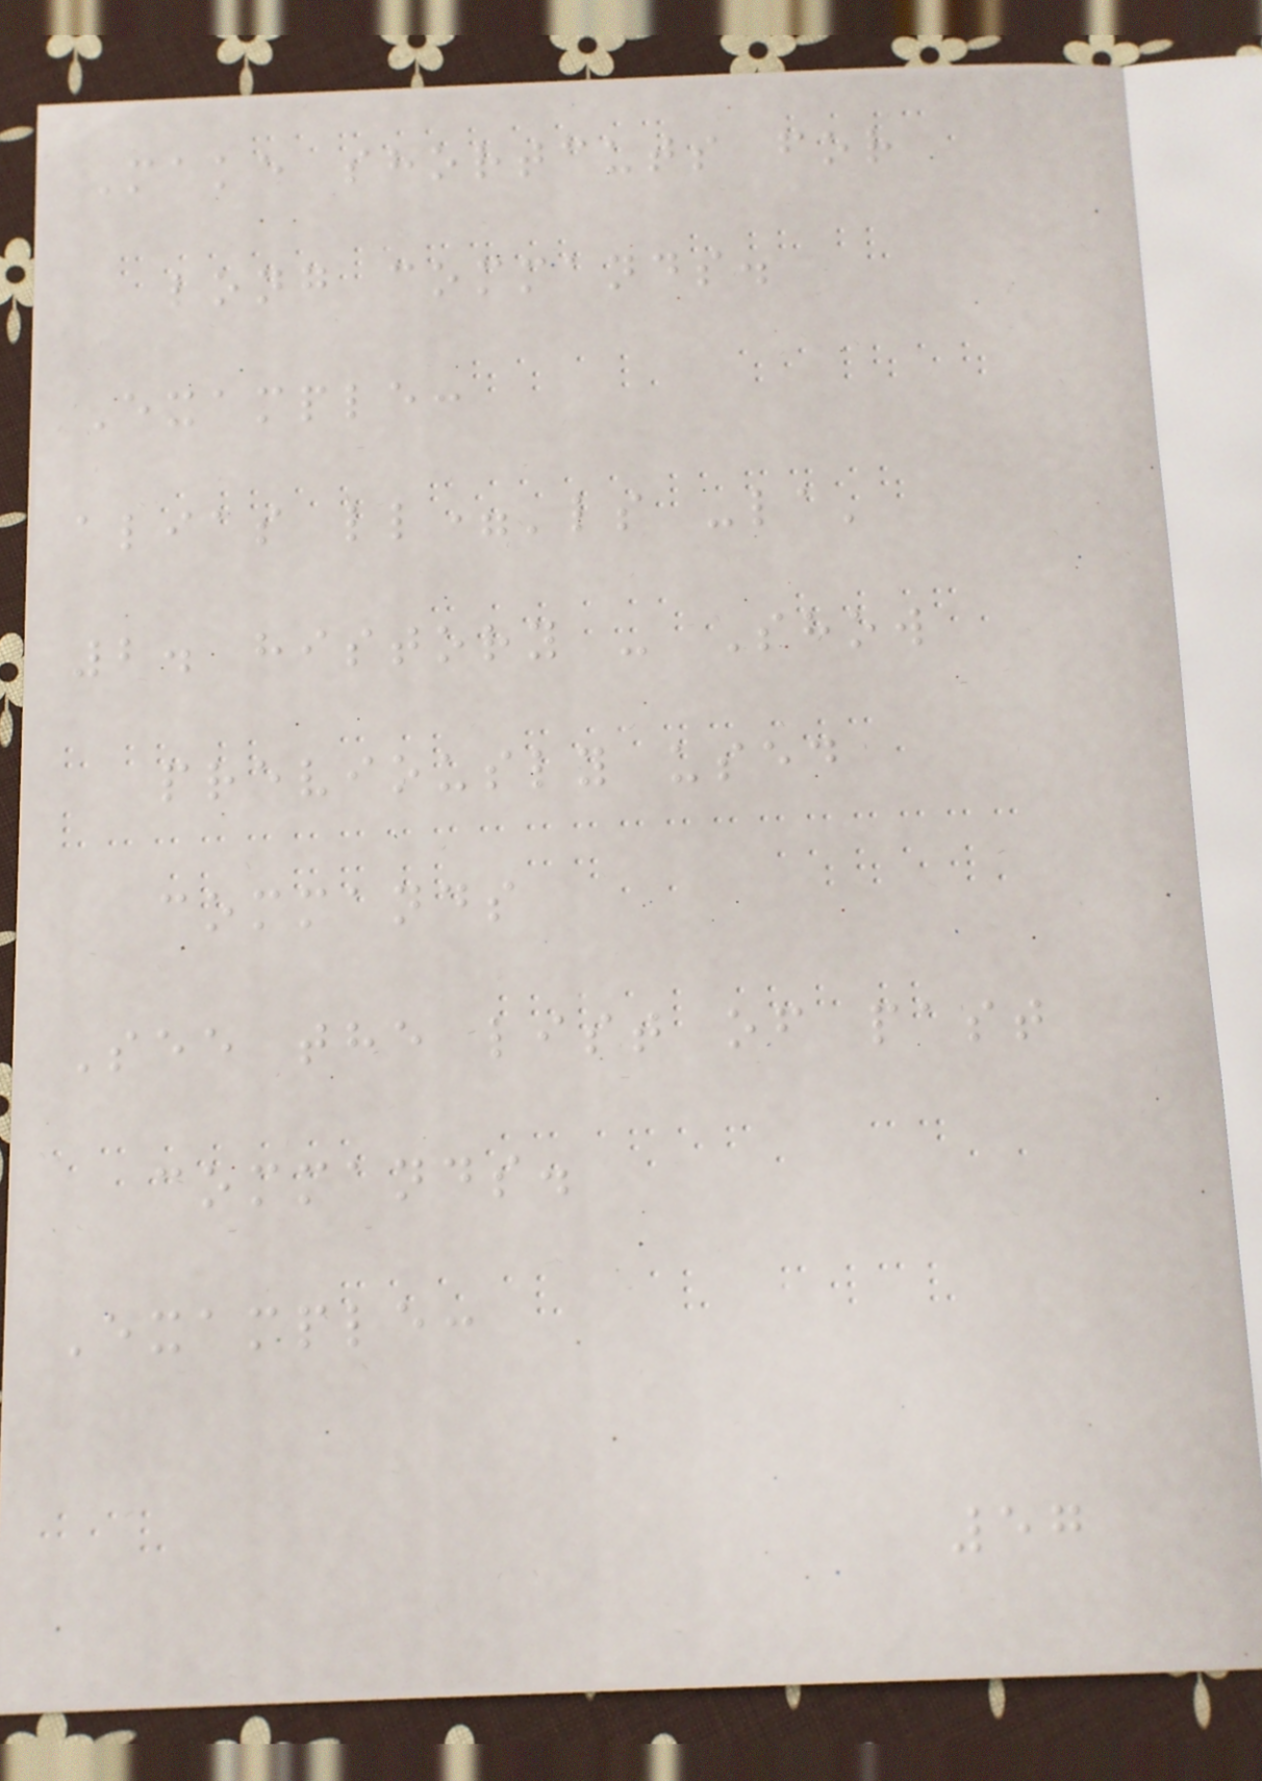Make shortcuts for
long commands.
Example:
alias ll='ls -la'
2. history - Show
previously used
commands
See the list of past
commands.
Example:
57
